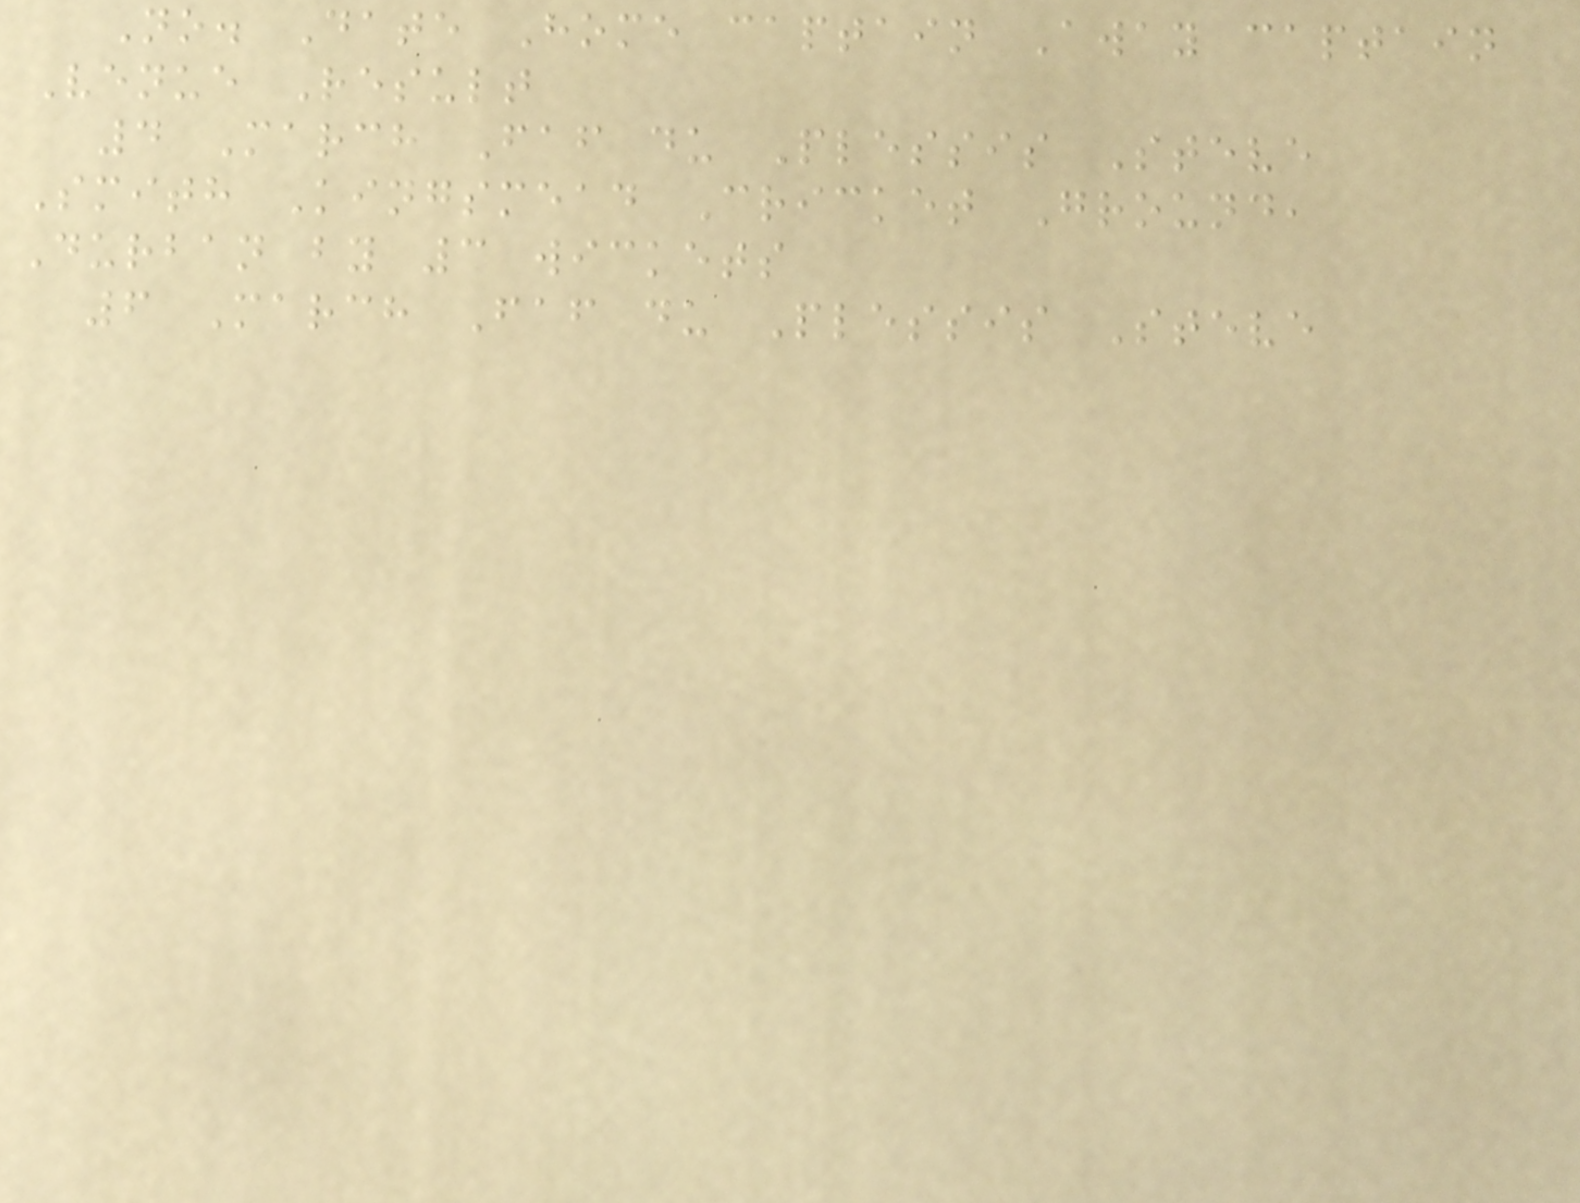No. Date Home captain Away captain
Venue Result
4 March Faf du Plessis Steve
Smith Kingsmead Cricket Ground,
Durban by 3 wickets
6 March Faf du Plessis Steve
